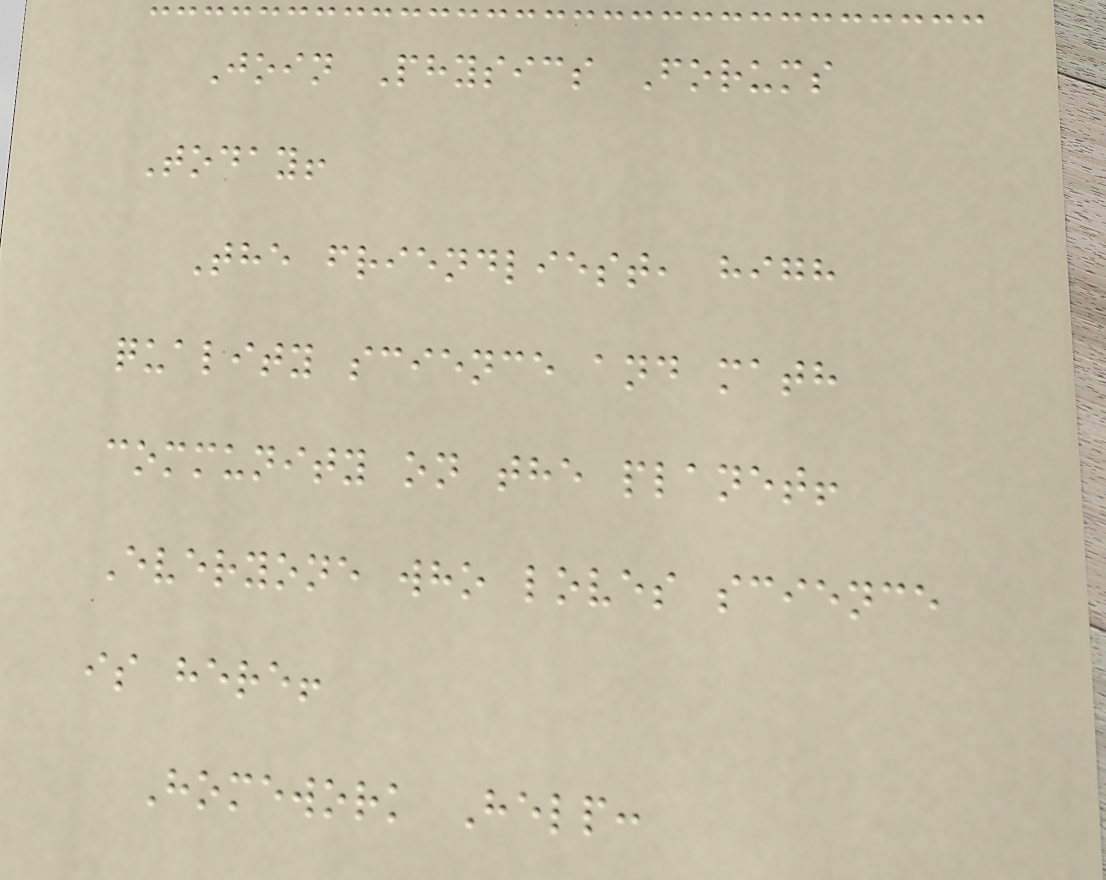Join Physics Forums
Today!
The friendliest, high
quality science and math
community on the planet!
Everyone who loves science
is here!
Homework Help:
